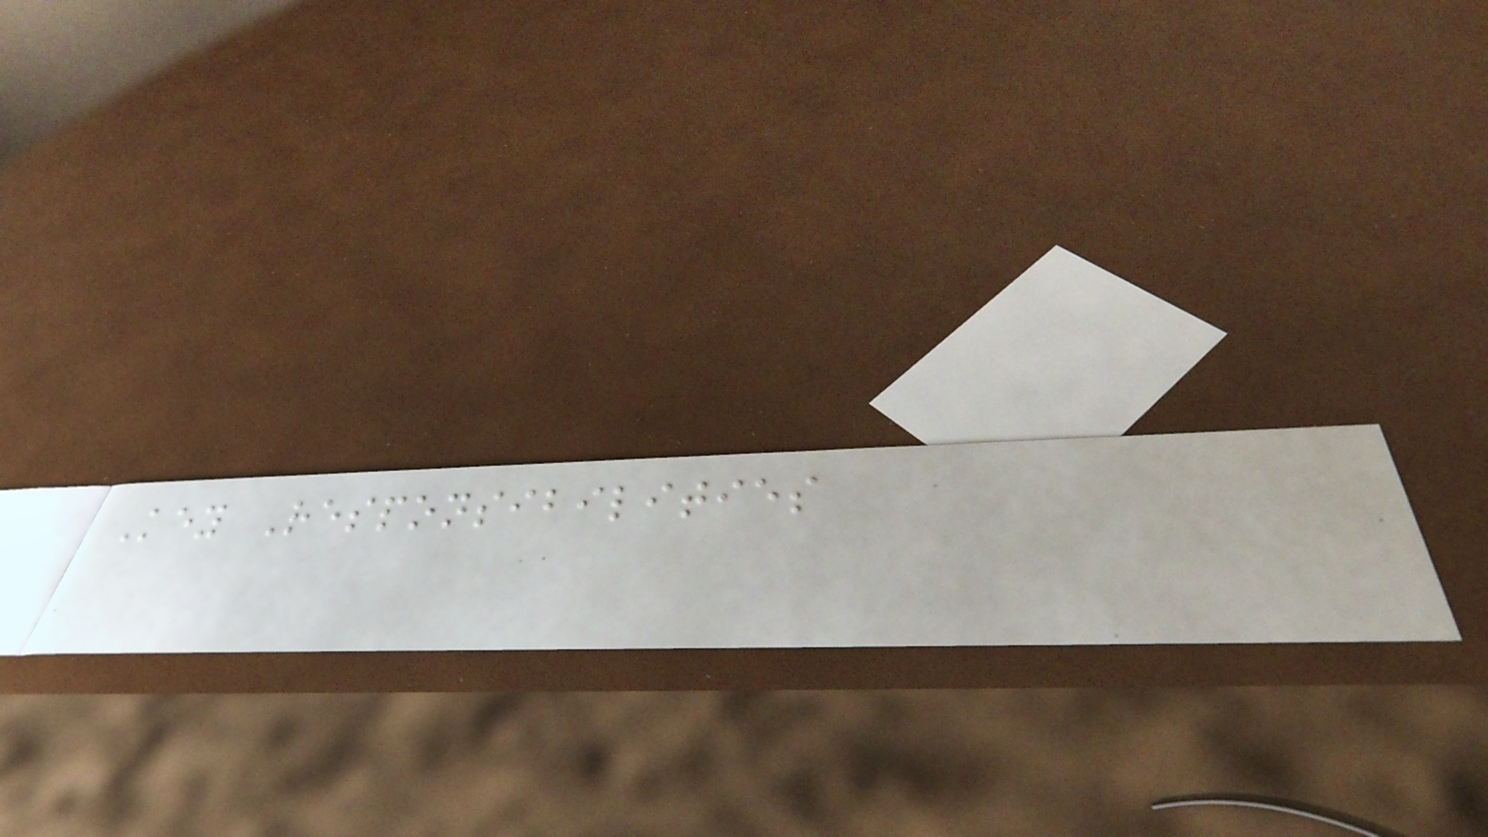Key Responsibilities
